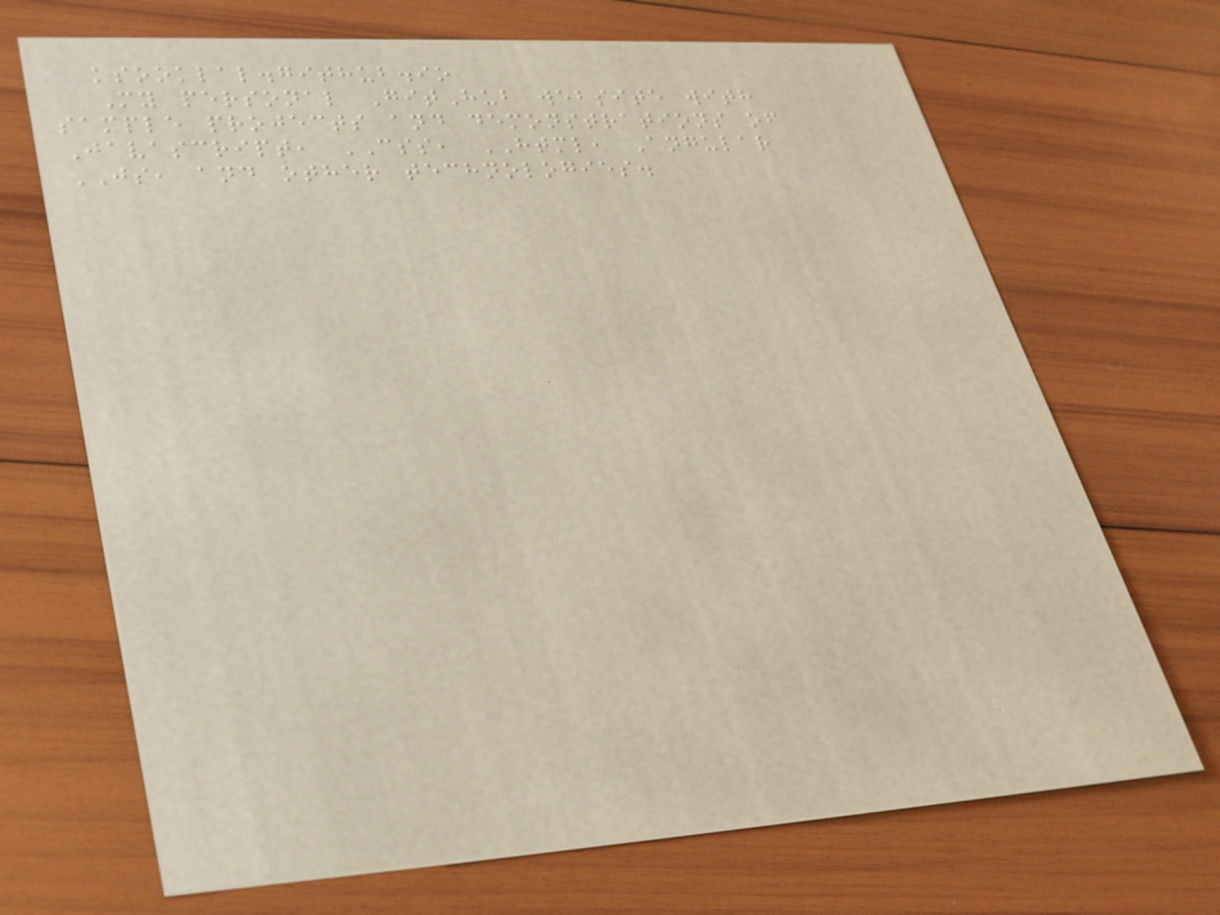ksooklal.github.io
My personal GitHub website with
sample projects and demonstrations of
Javascript, CSS, HTML, Angular
JS, and other technologies.
